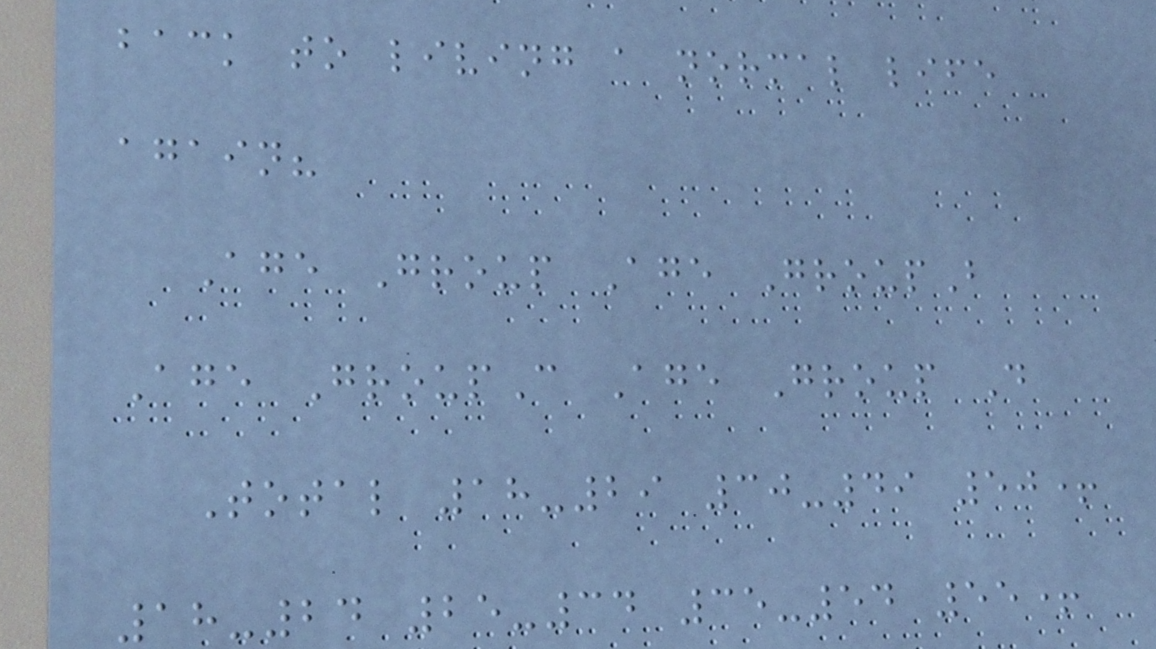back to living a normal life
again?
Age Group Age GroupB
Age GroupC Age Group D
Total 18-29 30-49 50+
18-24 25-34 35-54 55+
